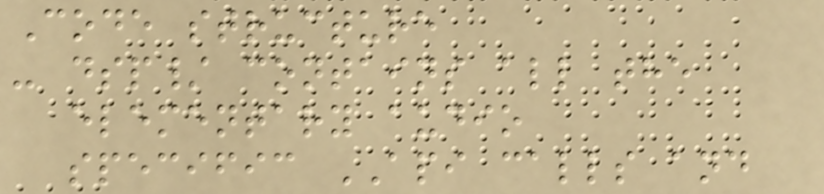Code structure
- dsp/ contains all the
elementary audio
specific API calls and
